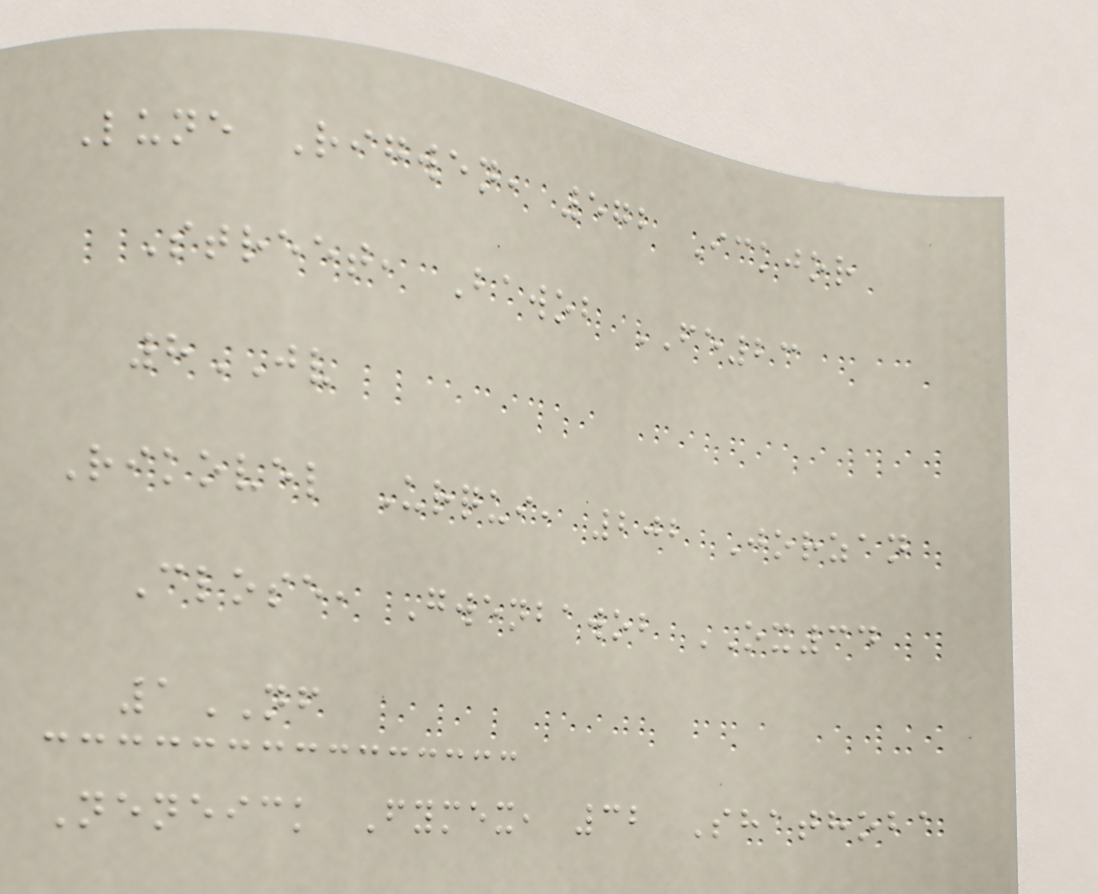Lune Rigwen, 572 Ickjor
Street, Bawob FE23
8JV
Rikovel Urqui, 202 Jorzan
Close, Gwenbawob OX34
1NF
Neneick Fymex, 32 Shathoba
